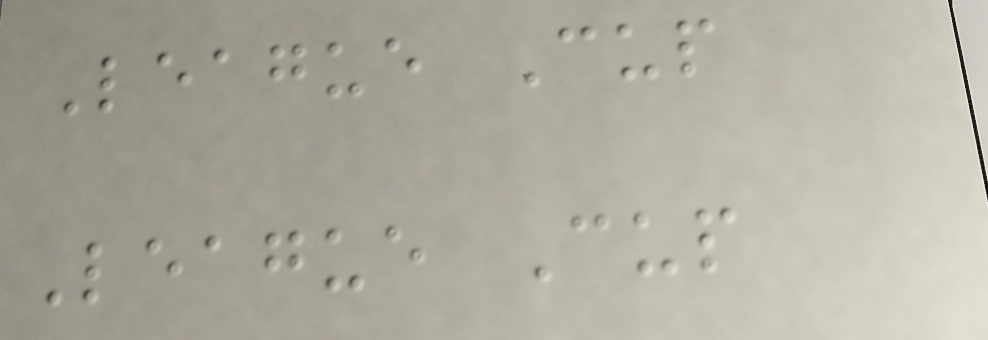League Cup
League Cup
